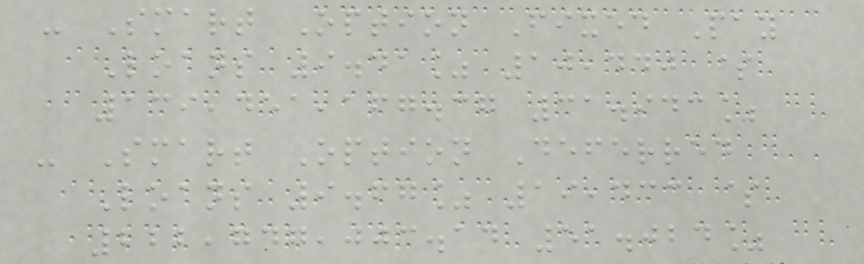- Smart Option Fixed Pay
Loans 9.41% 10,440 $
139,451,167.37 31.943%
- Smart Option Deferred
Loans 9.67% 19,433 $
222,747,003.14 51.024%
